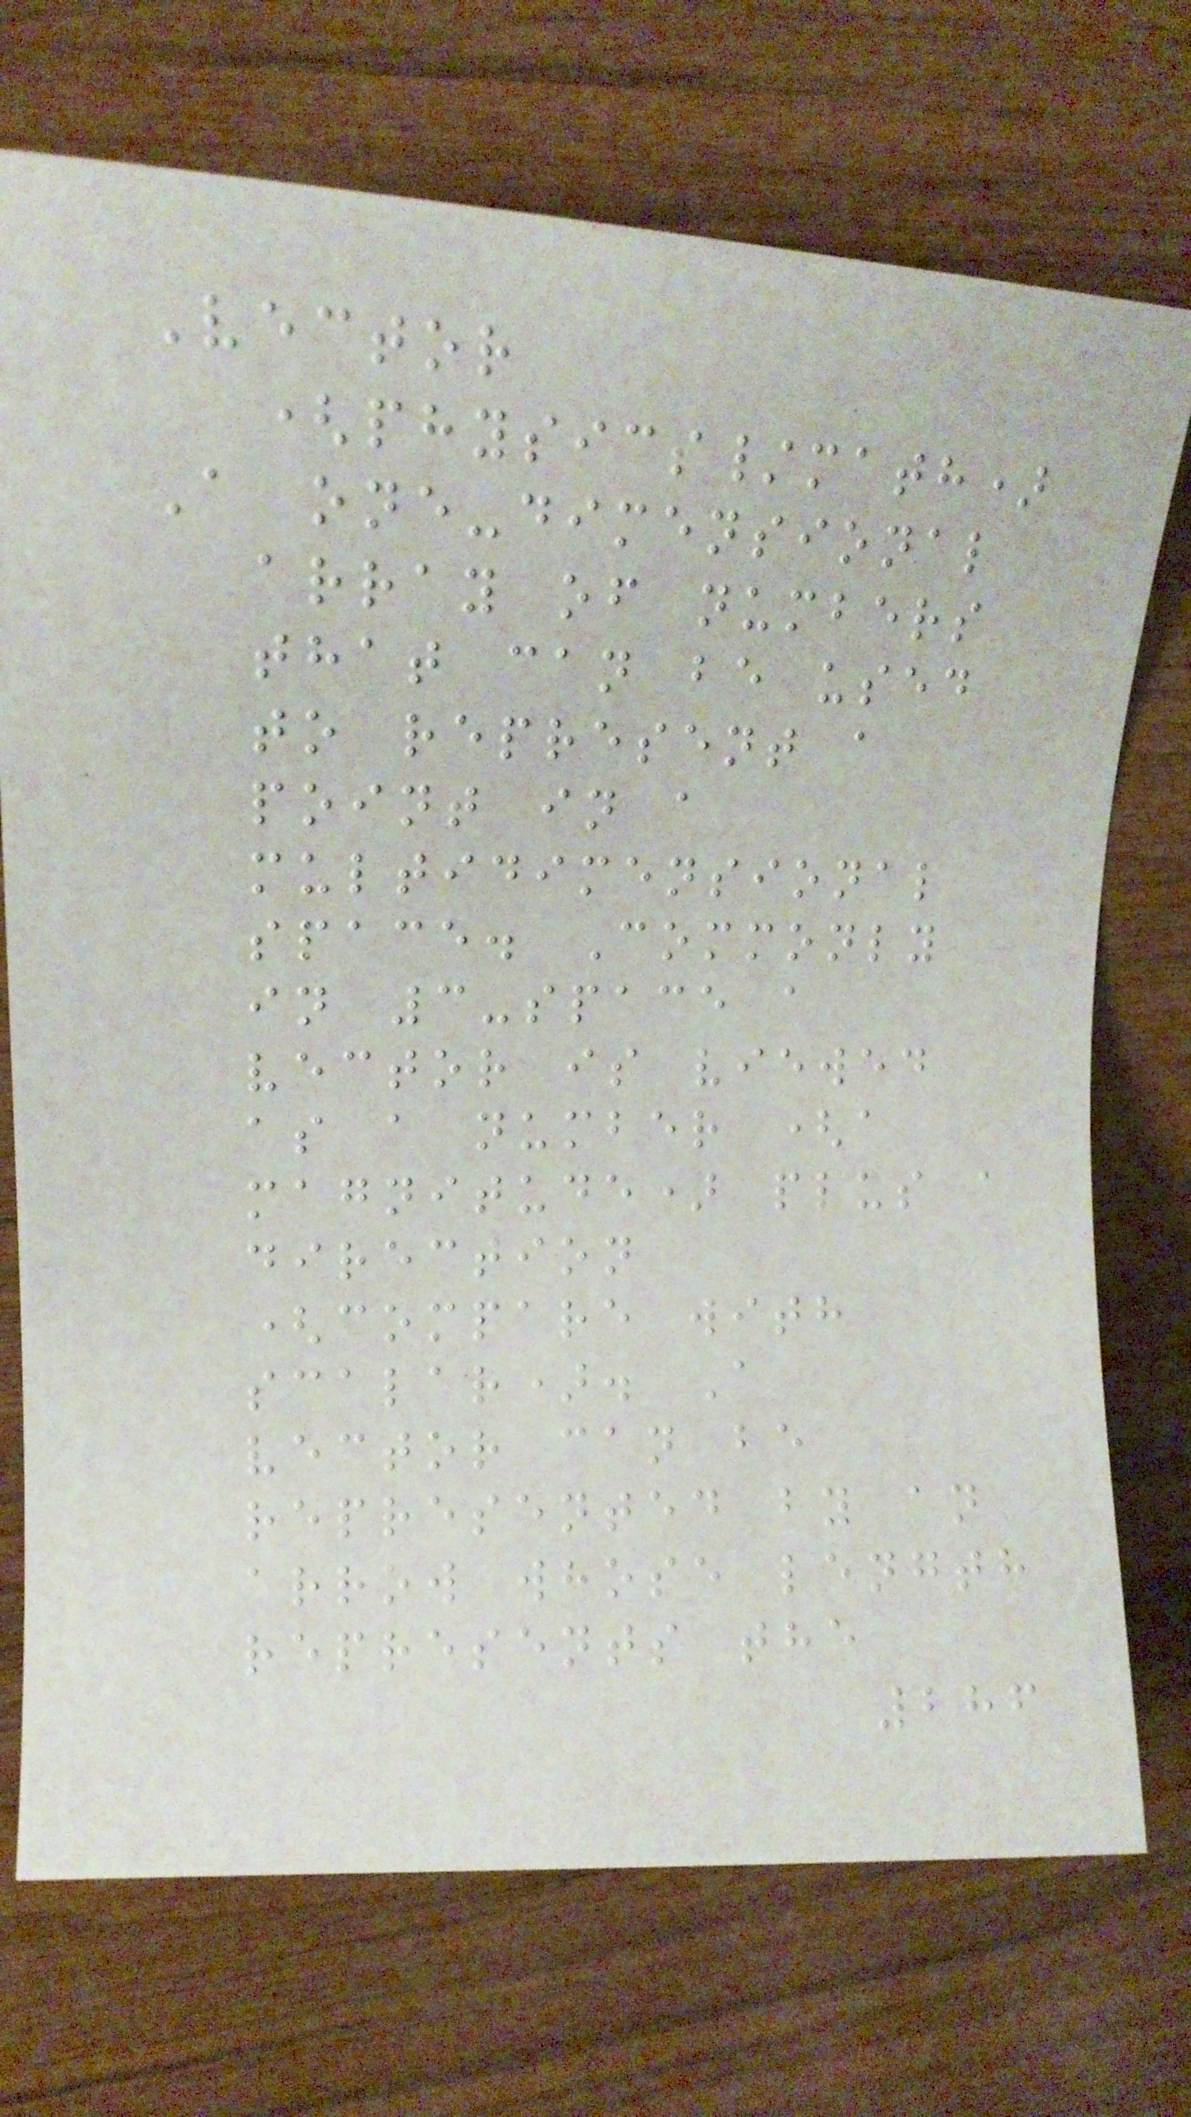Vector
(physics/math)
A one-dimensional
array of numbers
that can be used
to represent a
point in a
multidimensional
space. Commonly
in 3-space a
vector is viewed
as a number (a
magnitude) plus a
direction
(compare with
scalar). A
vector can be
represented by an
arrow whose length
represents the
286
